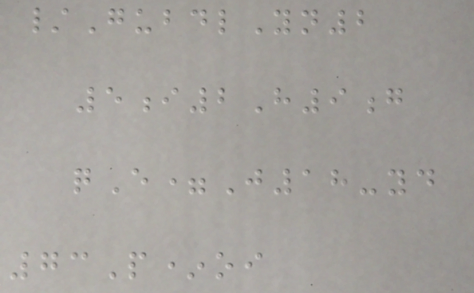/GubdlYn2
5i2H9g
qE=J18-yd
73P*oi
